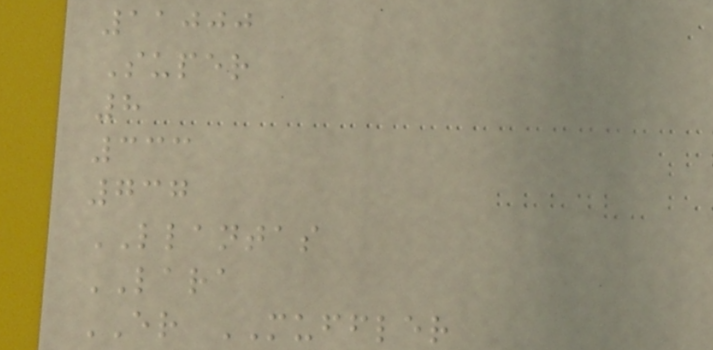11000
Super
8
333
737
LLANTAS
LARA
ER MUFFLER
